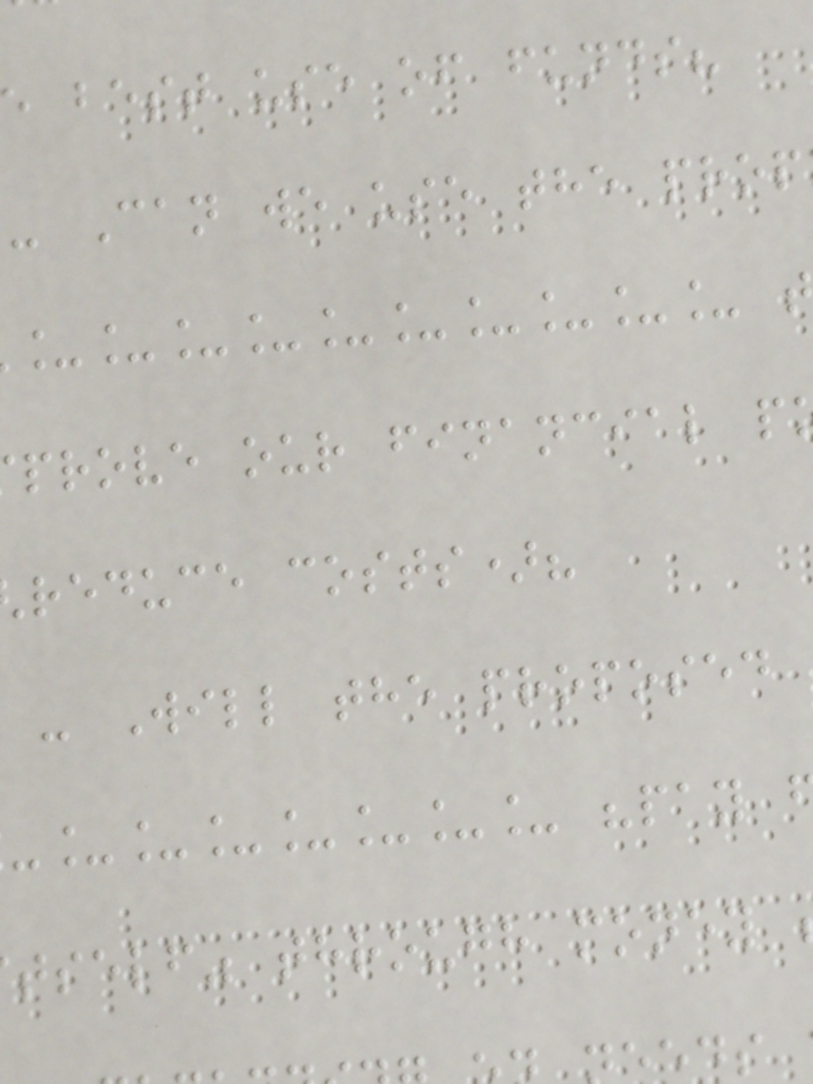e best use of funds?
- Can we use the prop
__________
prove our financial p
reduce costs)?
- Will the proposed
_______ "pay
tself" through money
